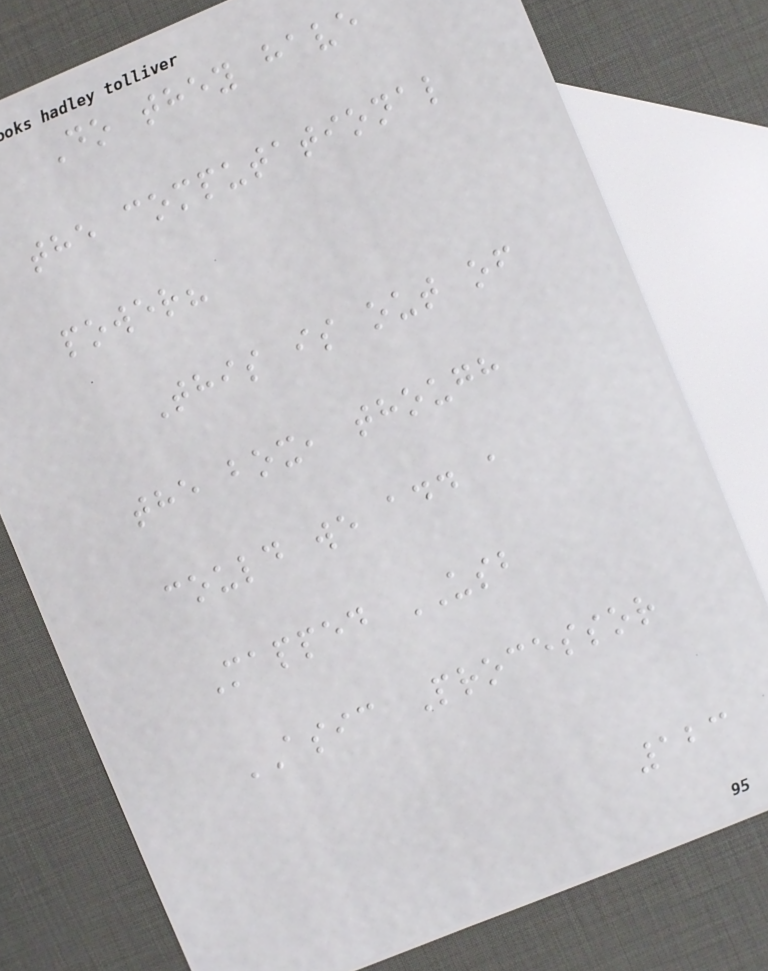Do they have
the computational
power?
This is out of
the box, though
could we add a
Mapped USB
ASIC Processor
123
